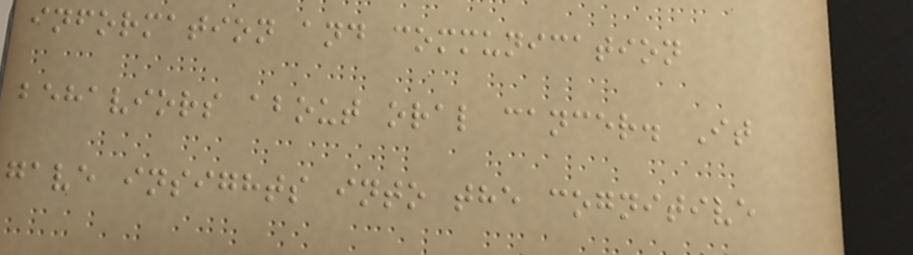information and communication
behaviors about oral cancer. It
gave insights into the cognitive
